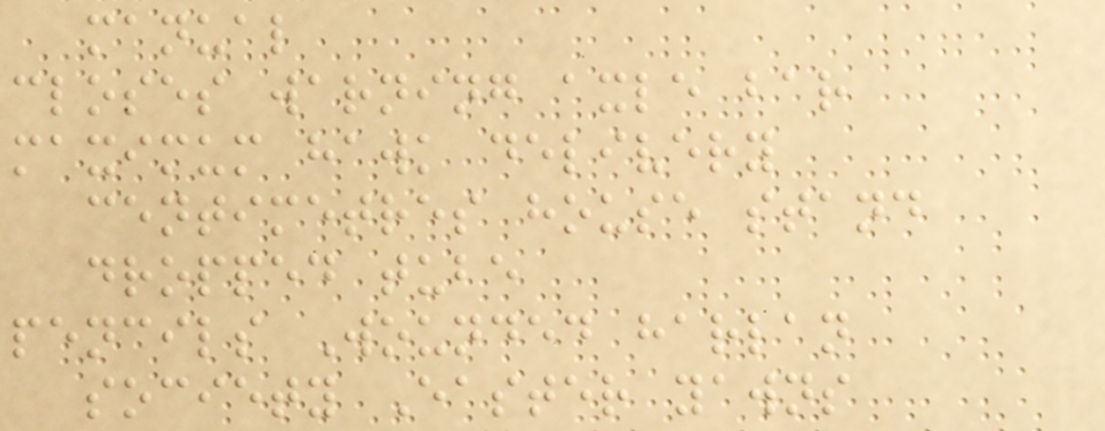manual
closes warning axle bar
maximum hawk delivery
centimetres house stand
dropped tube
pencils Wounded harlan
society Easter yawns
